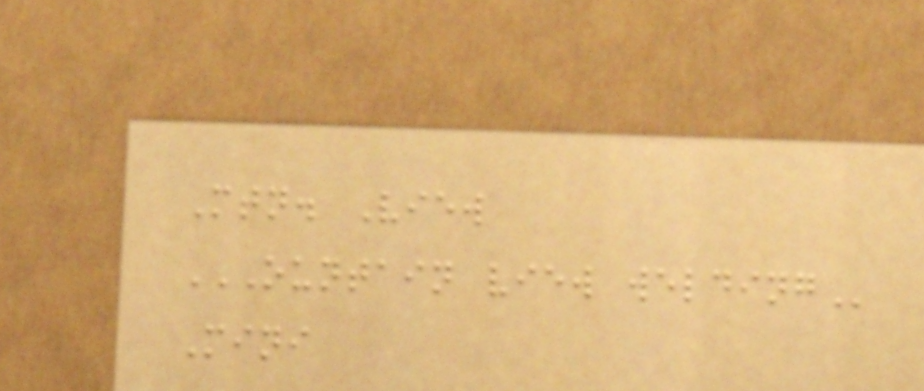Mtn. View
OUNTAIN VIEW WELDING
Mini
